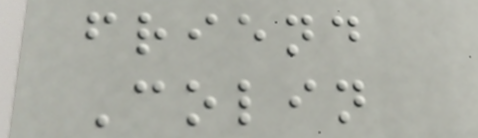friend
Colin
